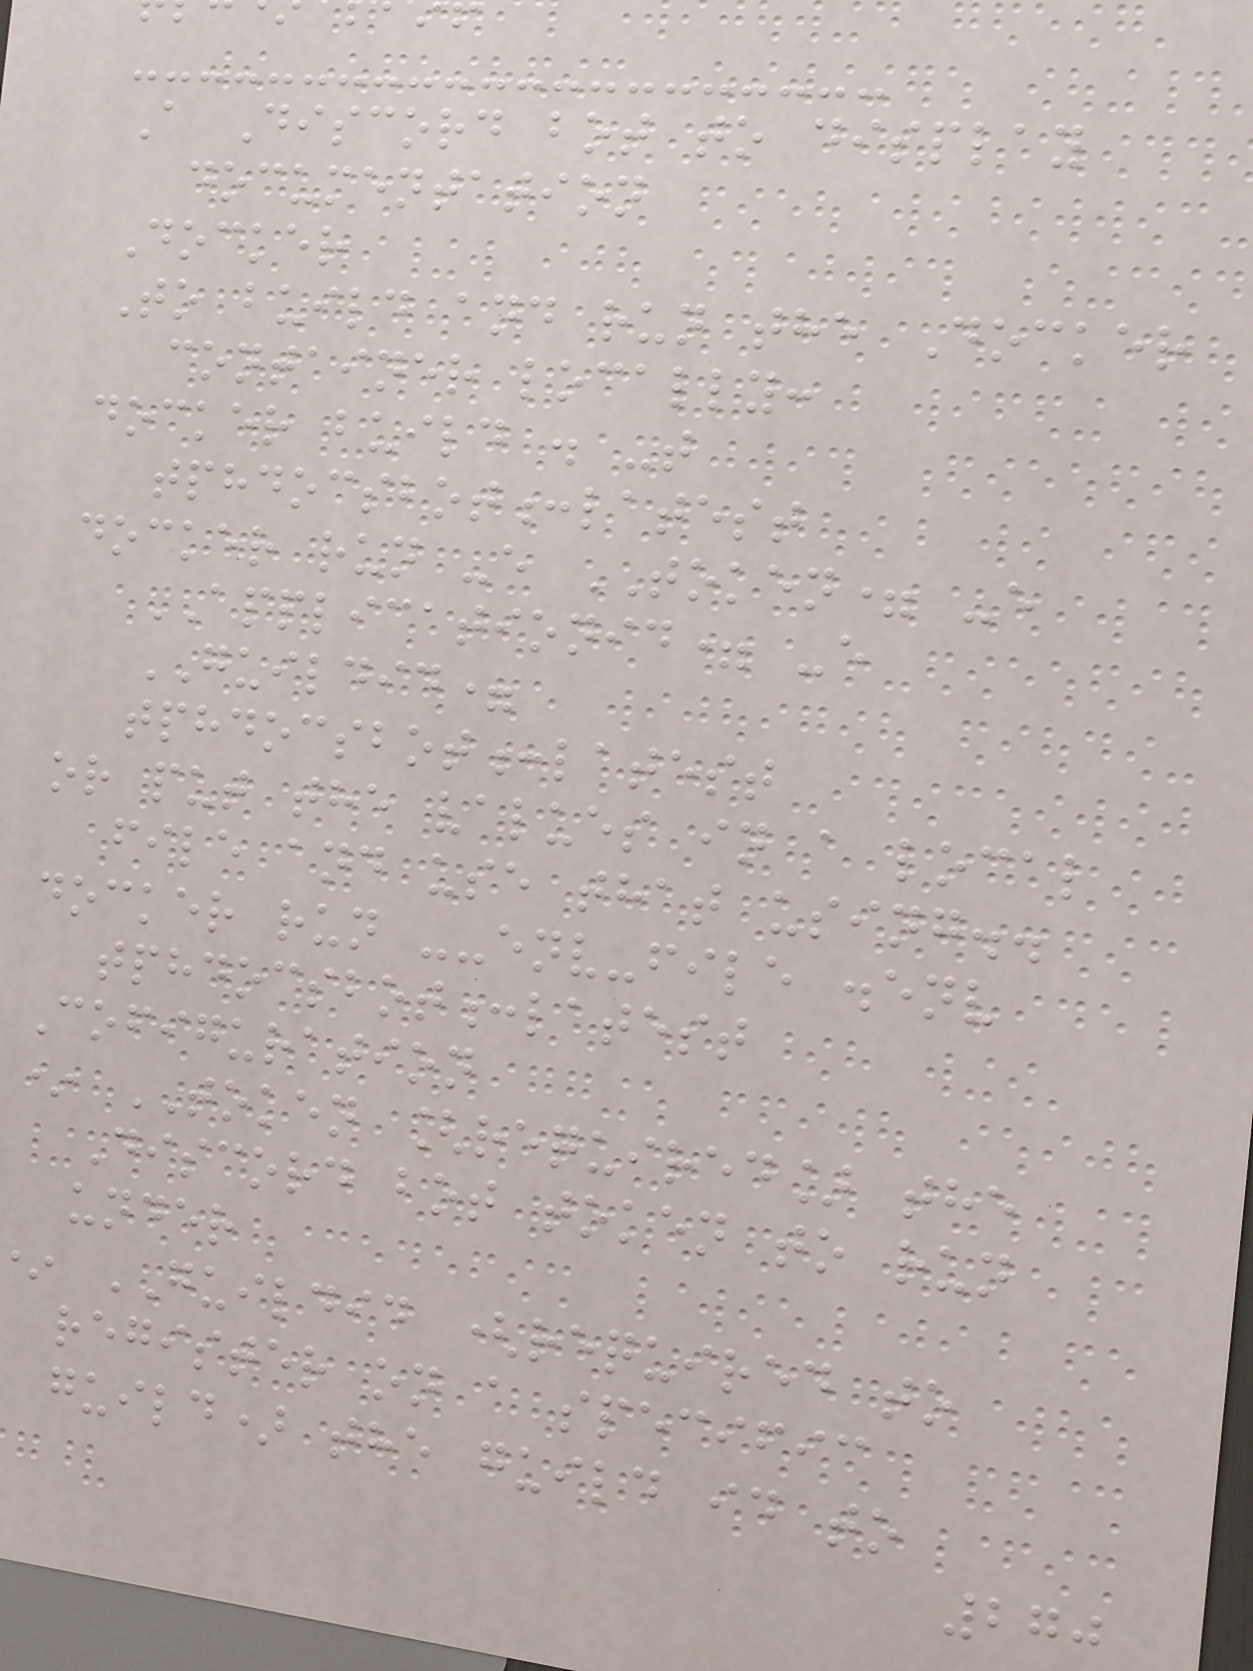A Discord bot to display
documentation
Docker
To build and run the Docker
container locally:
docker build . -t
tphdocsbot:latest
docker run -e TOKEN= -e
APPLICATIONID= -e
GUILDID=
tphdocsbot:latest
or put the values in a local
file and use that using..
docker run --env-file .env
tphdocsbot:latest
Cofiguration
* TOKEN [required] the
Discord bot token to run
under
GUILDID (required to
register on a specific
guild) the guild id to
270
